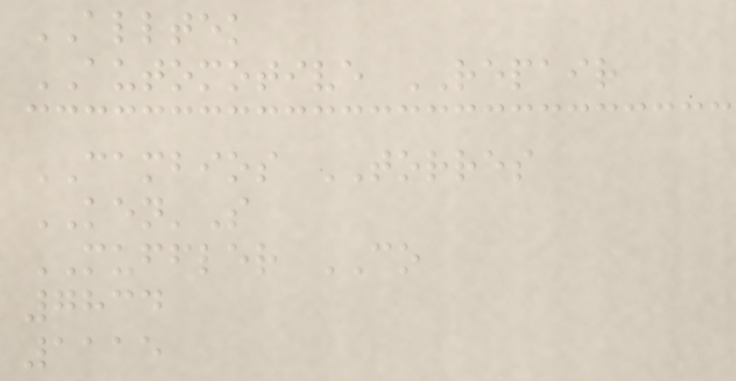ALLTEK
AUTOMOTIVE REPAIR
CAMBIOS TORRES
KEN'S
MUFFLER CO
7834
1115
